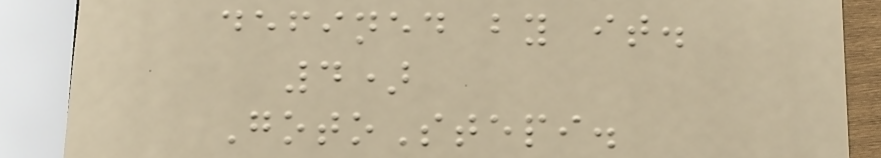defined by it.
4)
GotoStepi.
